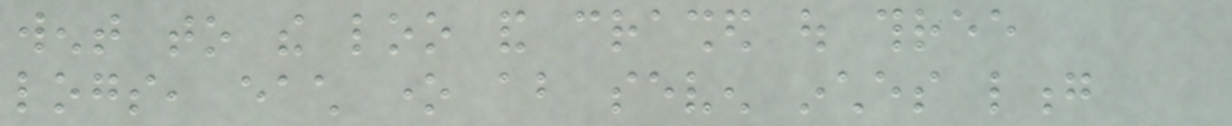went to the loo and crashed out three
logs, each one about seven inches long
